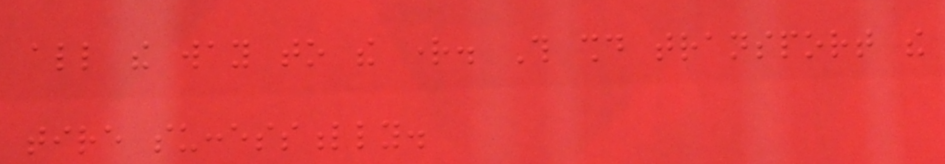all the way to the right. This should transport the
tire successfully.
